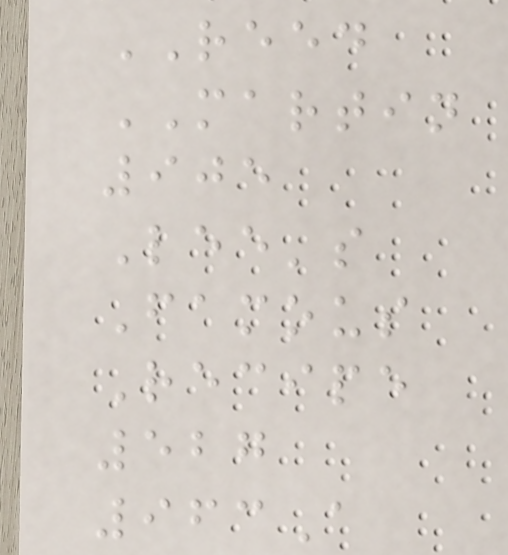REED
MARTIN
905
Lee's
Famous
Recipe
527
963A
